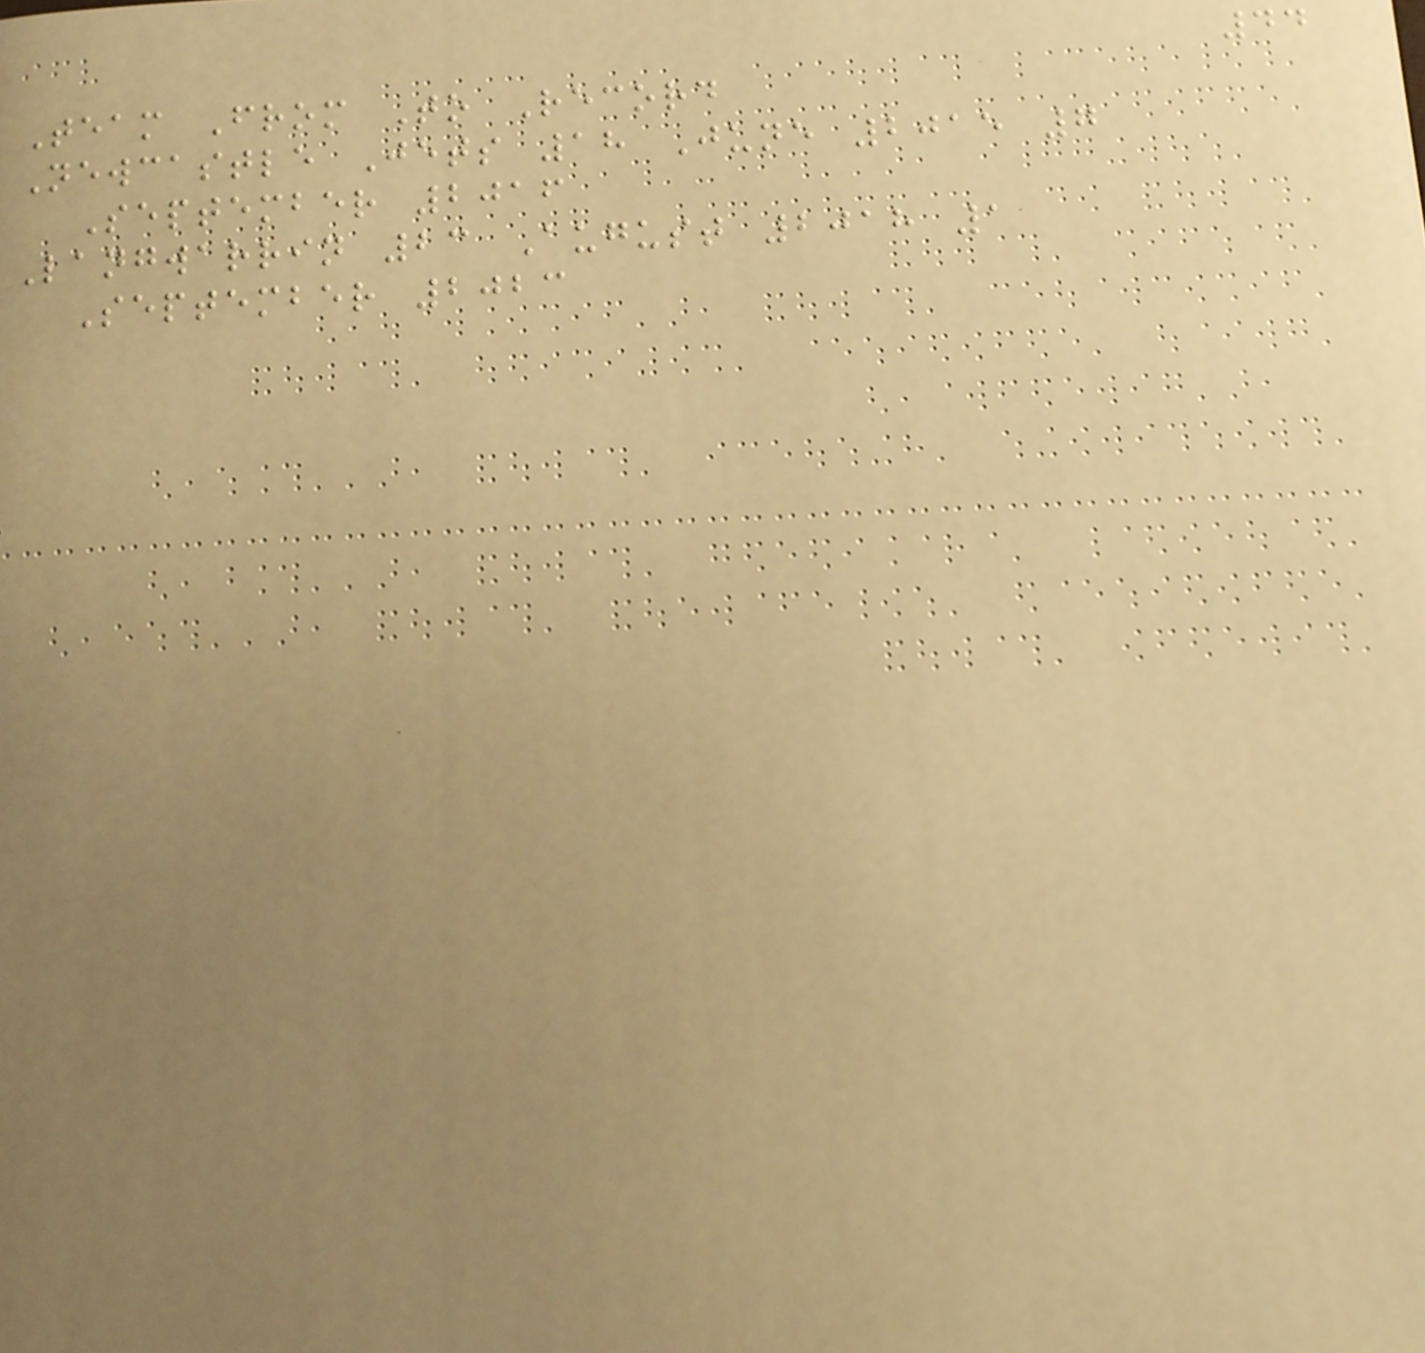44
Team From To Record
Newcastle Jets 18 June 2015 7
September 2016
Langwarrin 23 August 2018 1
September 2023
